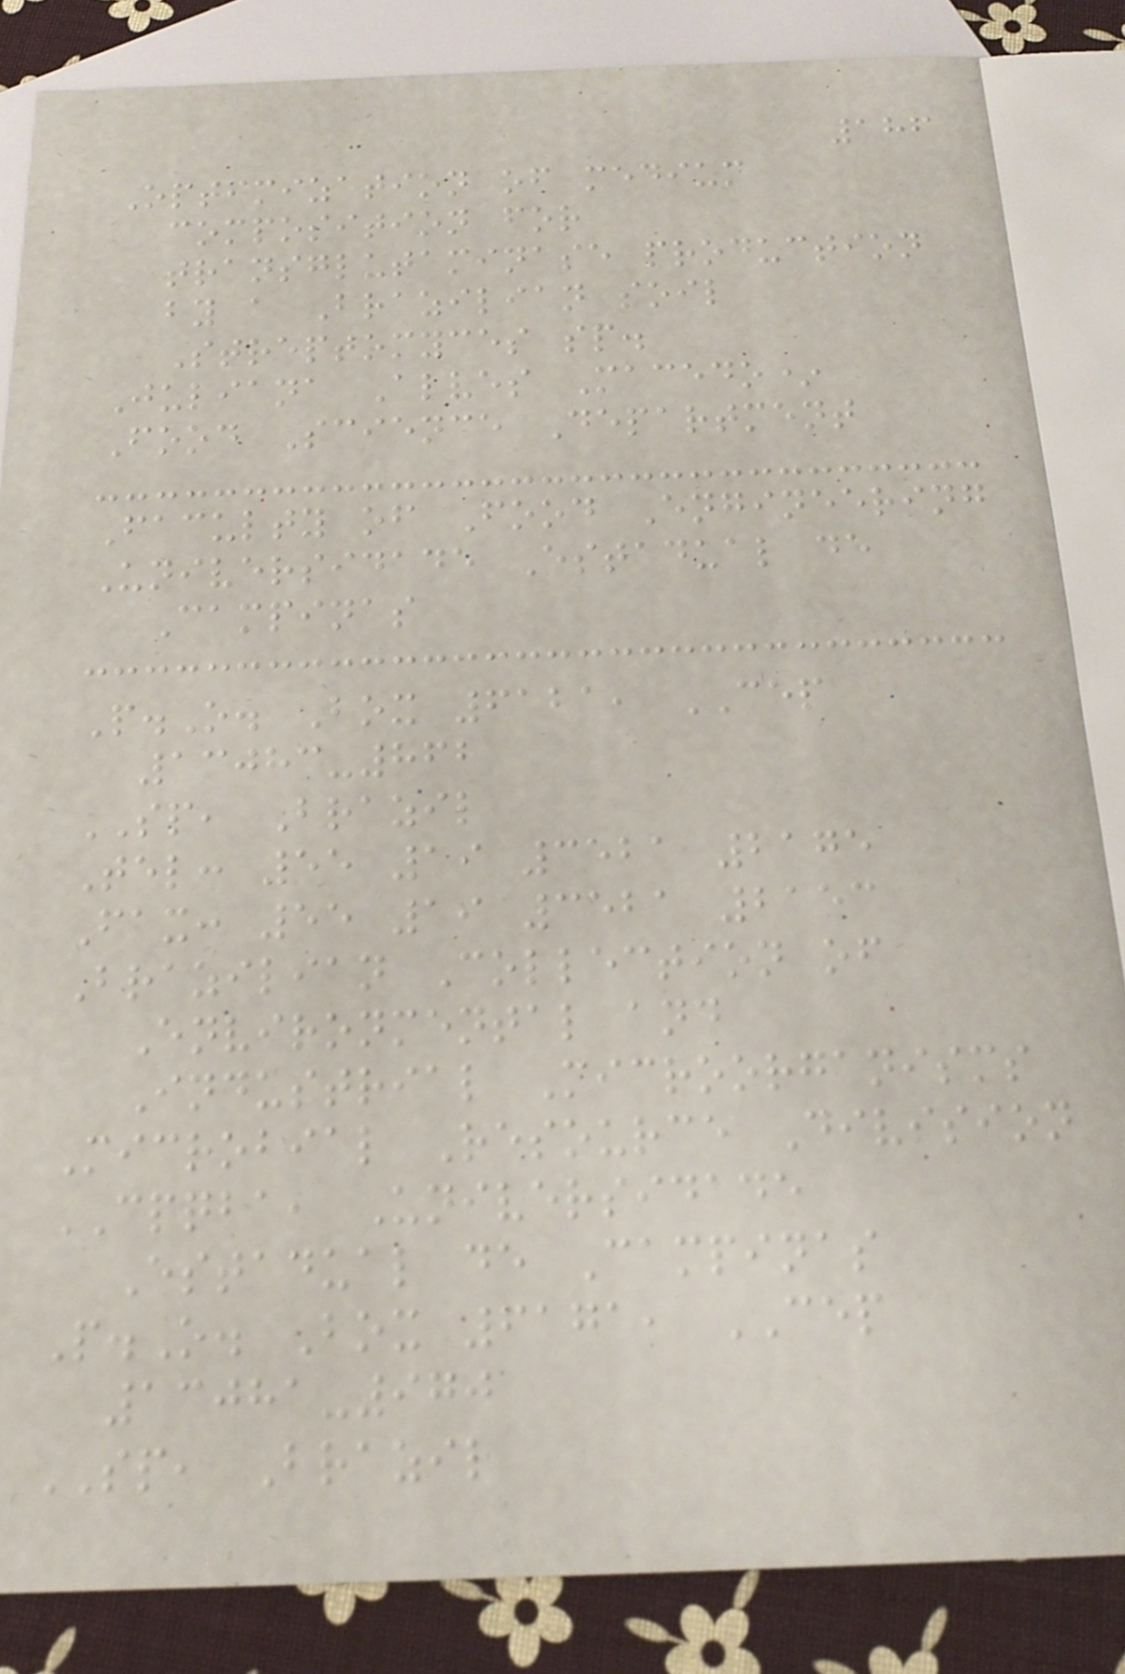186
Optimization of medium
composition for
transglutaminase production
by a Brazilian soil
Streptomyces sp.
Juliana Alves Macedo*
Food Science Department
Faculty of Food Engineering
Universidade Estadual de
Campinas
P.O. Box 6121, CEP
13083-862
SP, Brazil
Tel: 55 19 3521 2175
Fax: 55 19 3521 2153
Brazilian Collection of
Environmental and
Industrial Microorganisms
Microbial Resource Division
CPQBA, Universidade
Estadual de Campinas
P.O. Box 6171, CEP
13081-970
SP, Brazil
